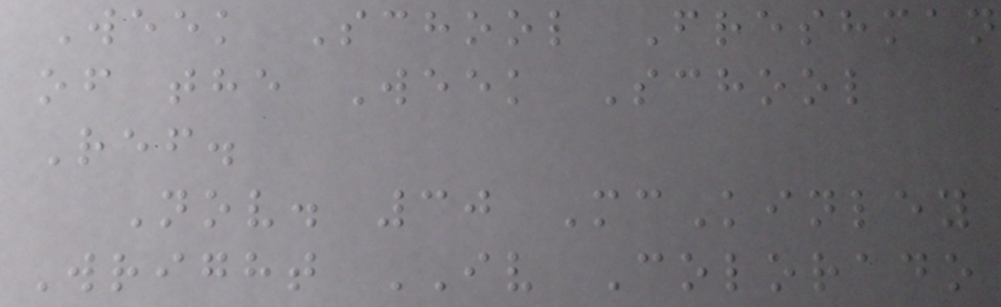Week School Freshman
of the Week School
Ref.
Nov. 30 McKinley
Wright IV Colorado
